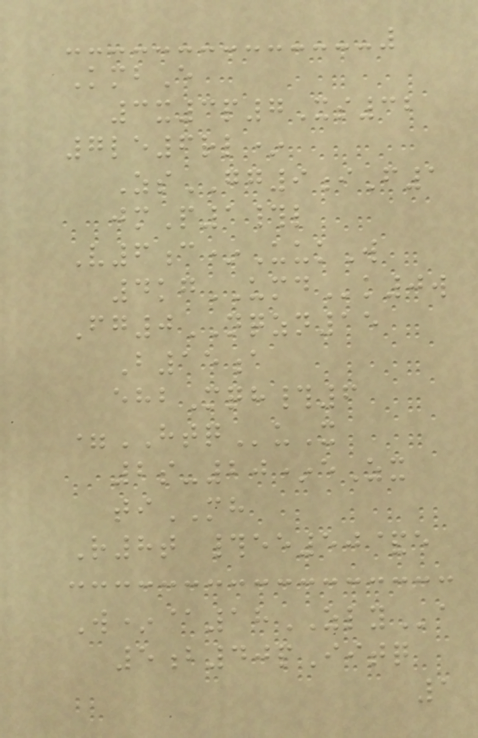KmbE
3x3p7Xs32
7le6rl*
ZsGG9iF1
jmP1#l
V6c*UukW
4kgUMDk0w
Fg0NQZN15
B15a
ehbMqh#6
=HTQuX
2s-20*eZx
tiMH
R8t #ee50&e
W*@18ZLYa
5b40pIitq
1
